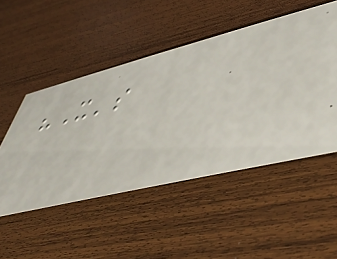"It's
